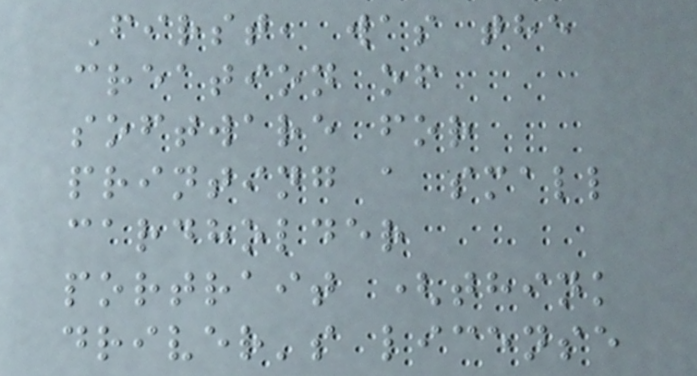First, was the
creation of
software for
printing a small
cardholder
portrait (think
driver's license
